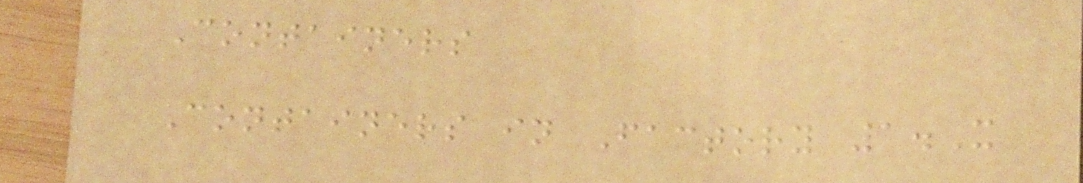Containers
Containers in Factory 1.X
